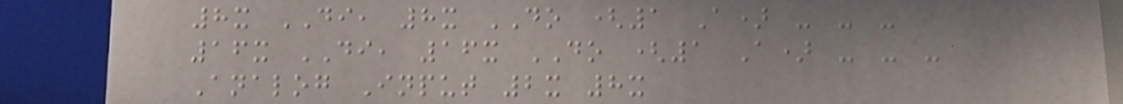8x DI, 8x DO (1 A) - - -
16x DI, 16x DO (1 A) - - -
Analog Input 2x 8x
